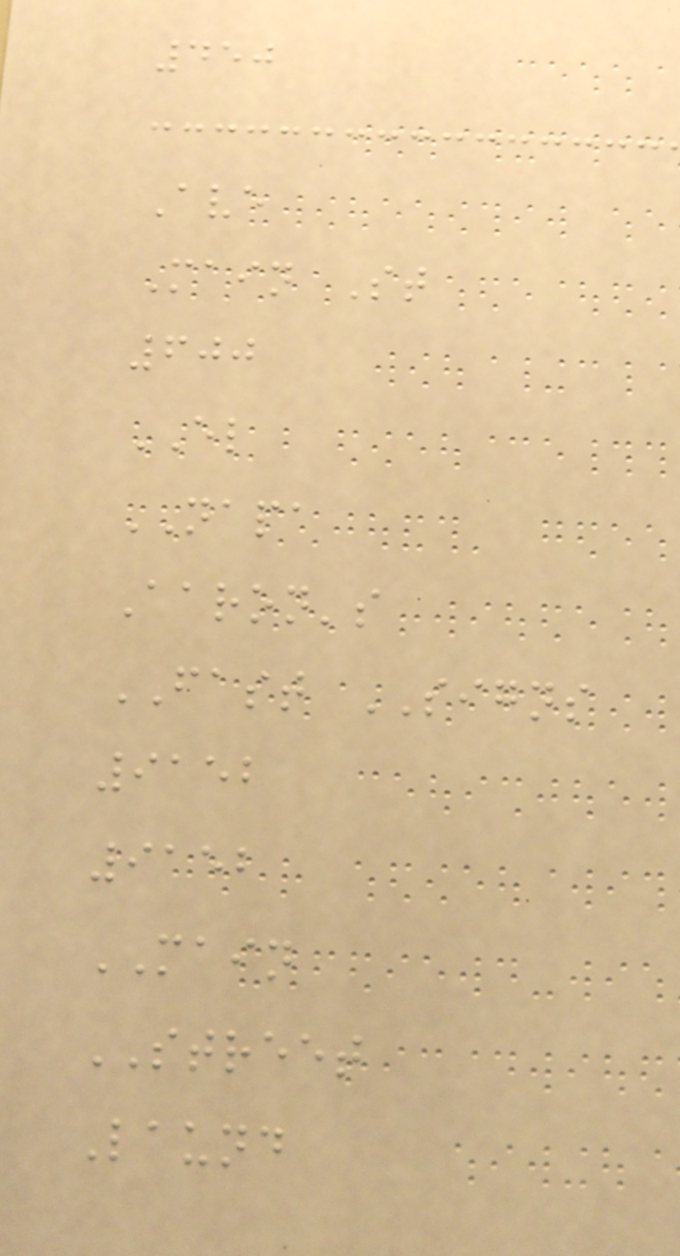450
Ave
Main St
600
EL
NAPA
Aaron's
FAST SIGNS
9152
9152
MAIN
STREET
Laund
